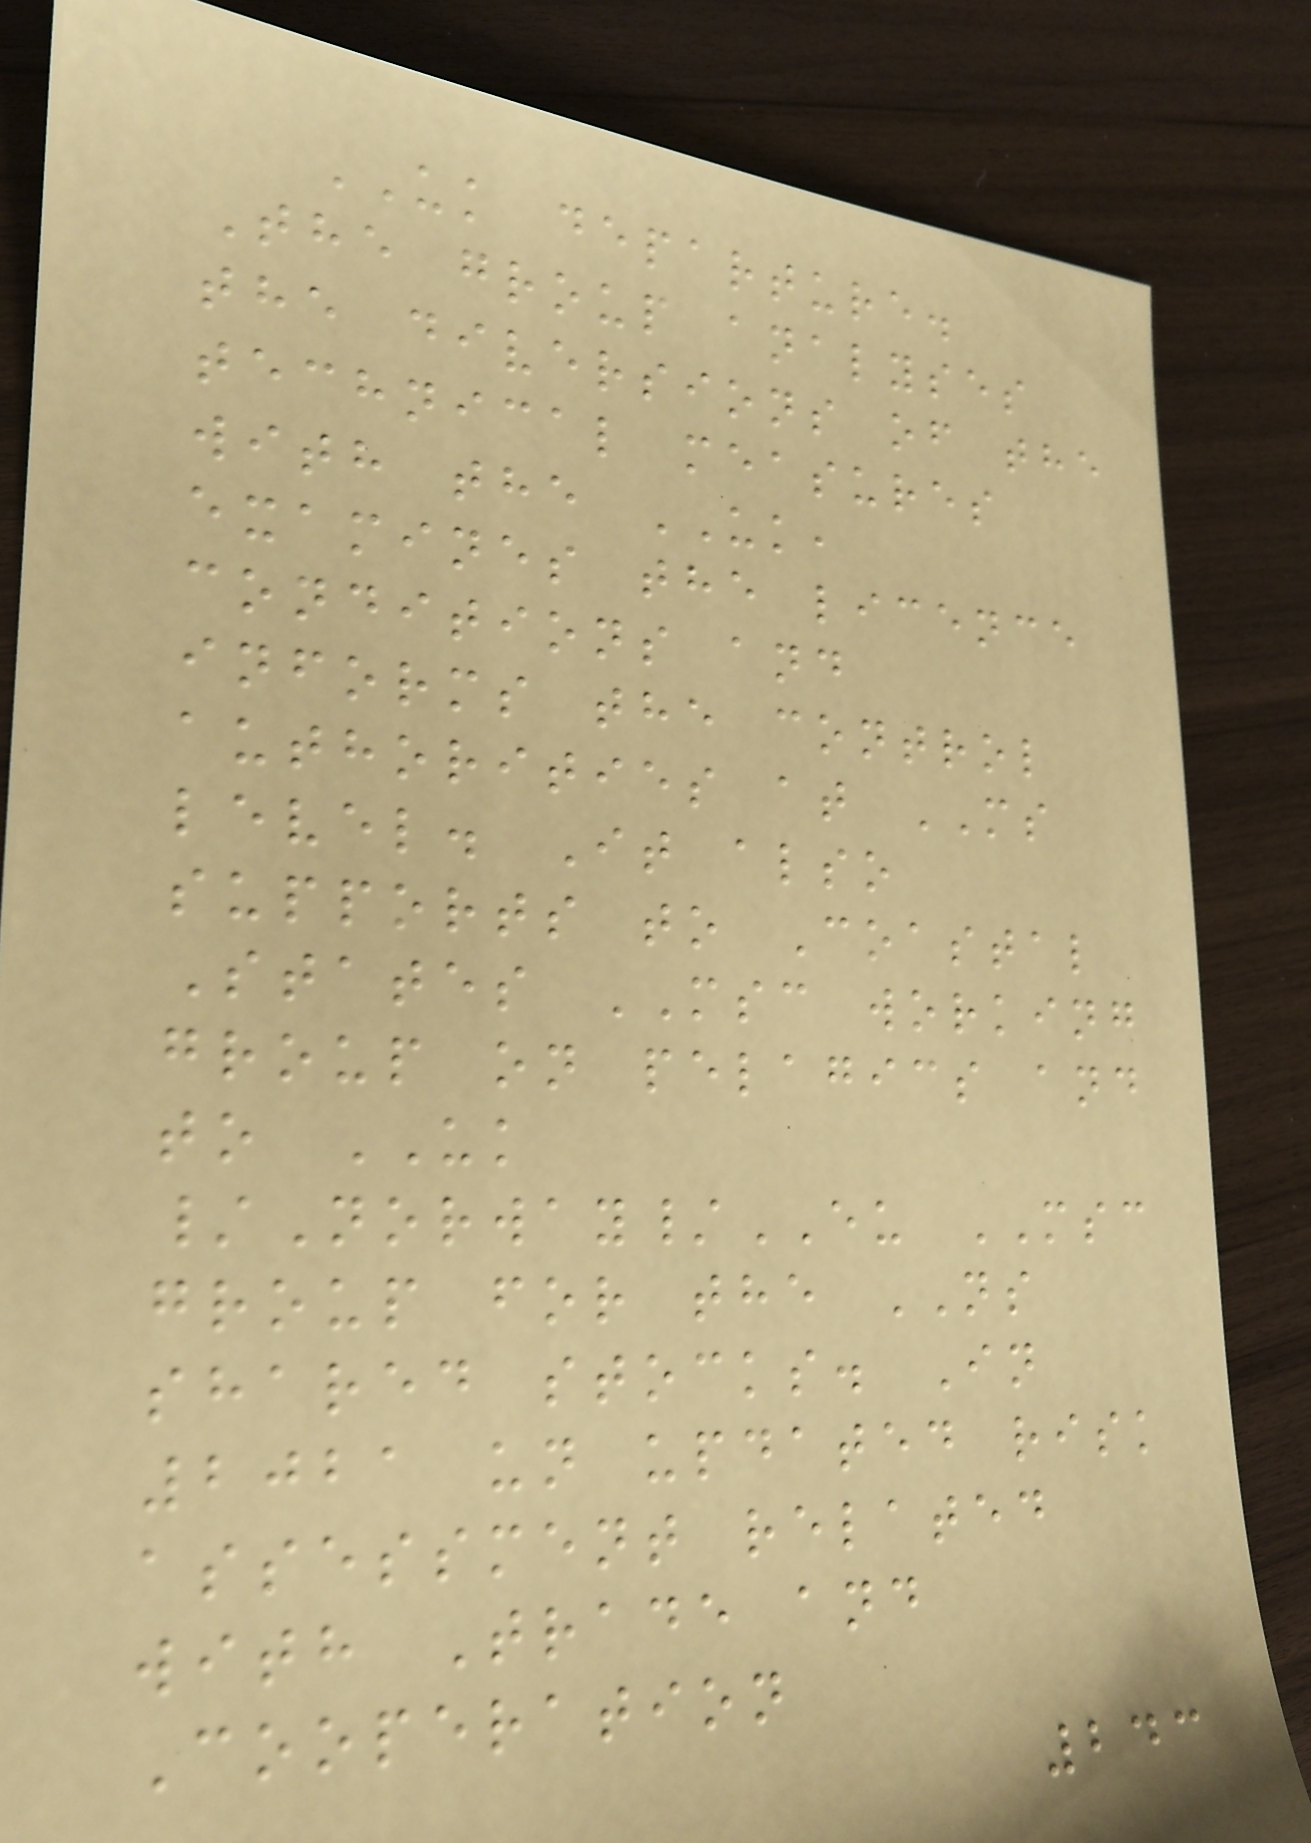UK departure.
The group analyses
the diversions of the
technical measures
with the UK,
examines the licence
conditions and
informs the control
authorities at MS
level. It also
supports to Coastal
States MSC working
group on pelagics and
to UK
/Norway/EU MSC
group for the NS
shared stocks. In
2021 un updated risk
assessment related
with Trade and
Cooperation
243
